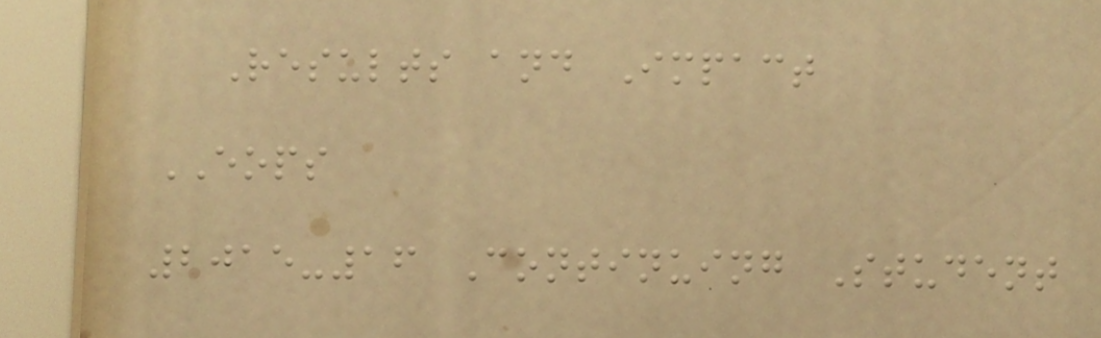Results and Impact
EOPS
2015-16 Continuing Student
